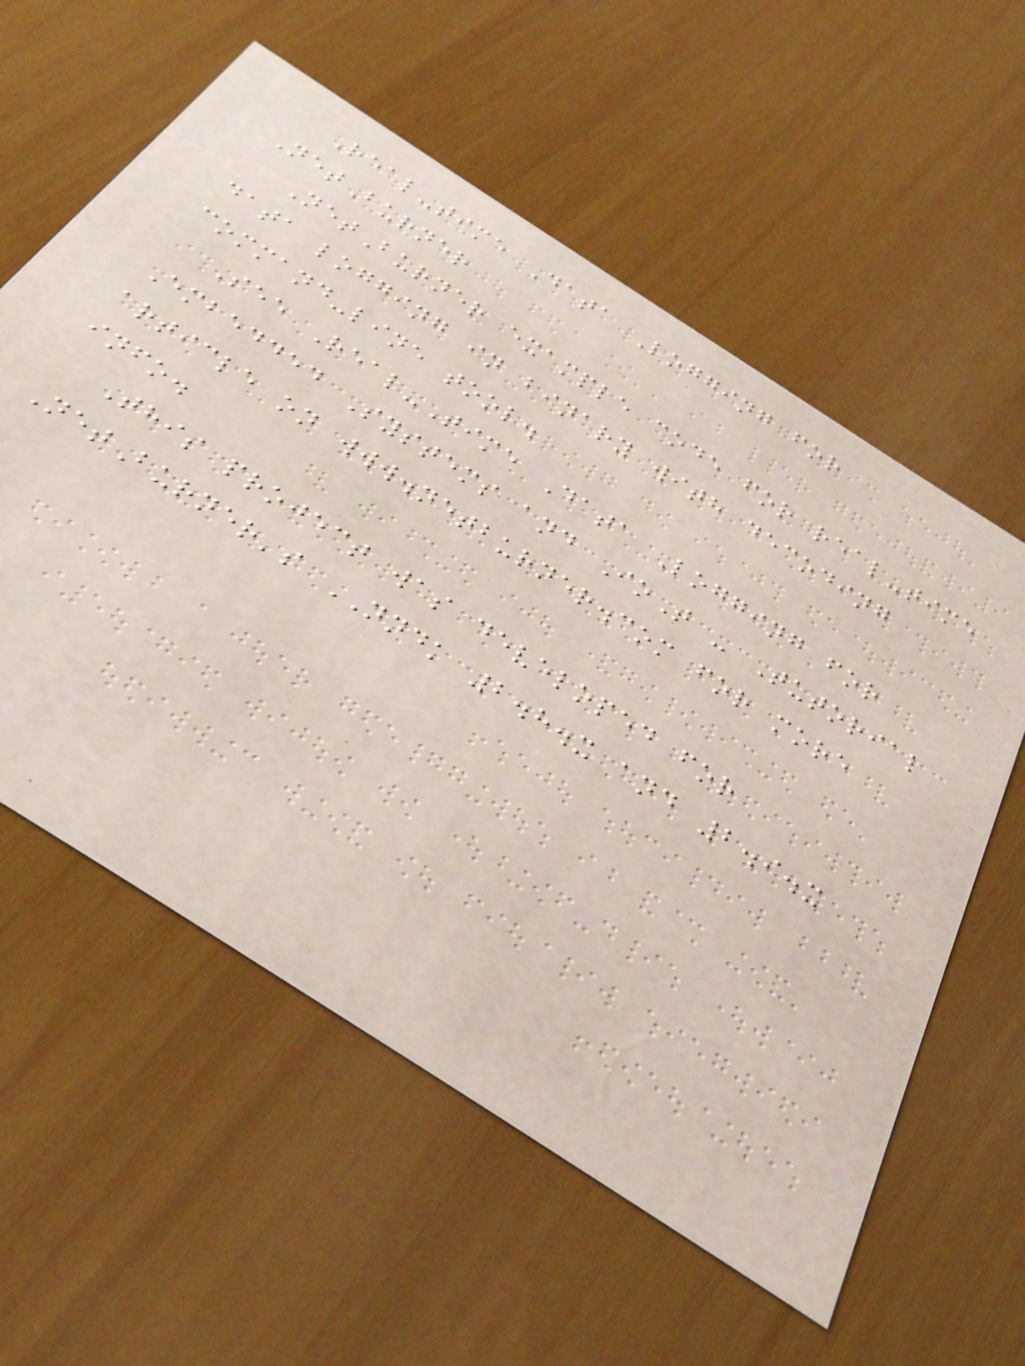Real-time Data Logging for
NetBurner
NetBurner example code for real-time
data logging in binary with decoding
command-line tool.
See Real-Time Data Logging for
Embedded Systems and IoT - Tutorial
article on www.netburner.com for more
info.
This project was developed for
NetBurner's NNDK 2.8.x and 2.9.x
